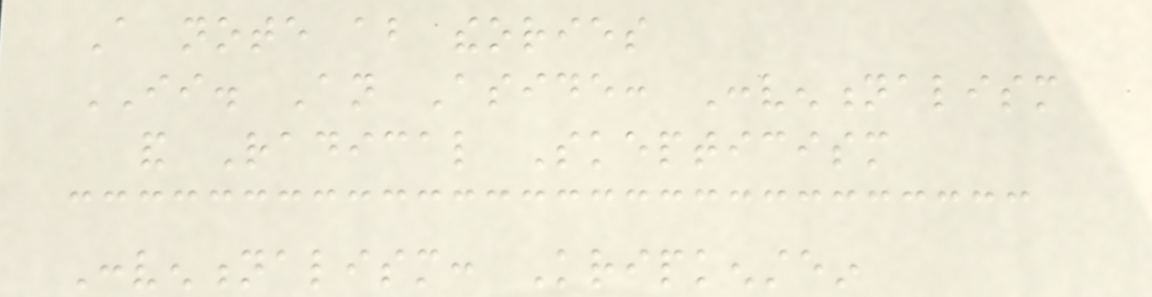A note about theories
II. An Aside: Conventionalism
and Radical Skepticism
Conventionalism: Kripkenstein
